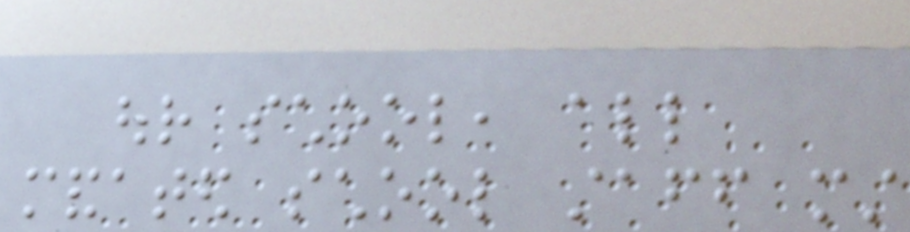our school, all
mandated school staff must
